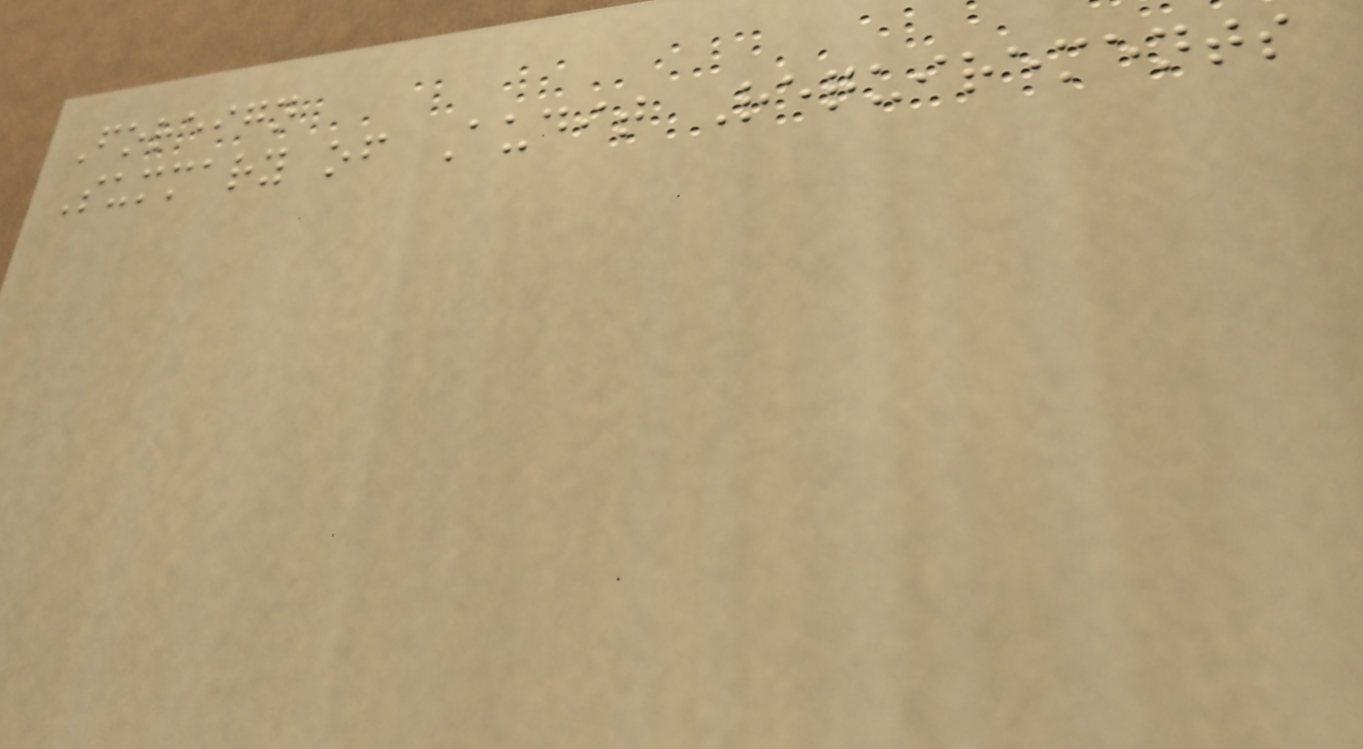Foreign
Summary of Audit Requirements
